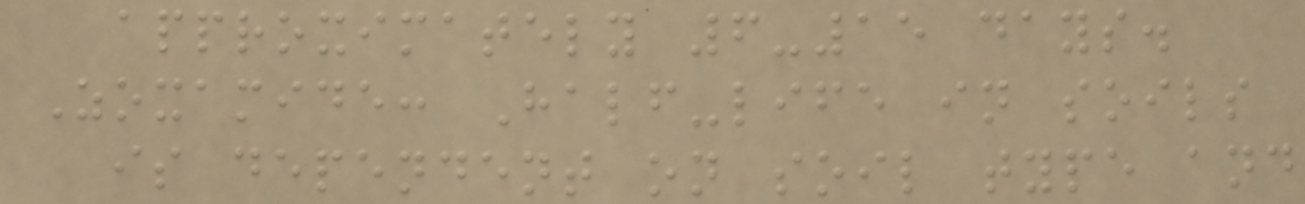approximately 6-15 days.
Zoxamide: Half-life in soils
is dependent on soil type and
